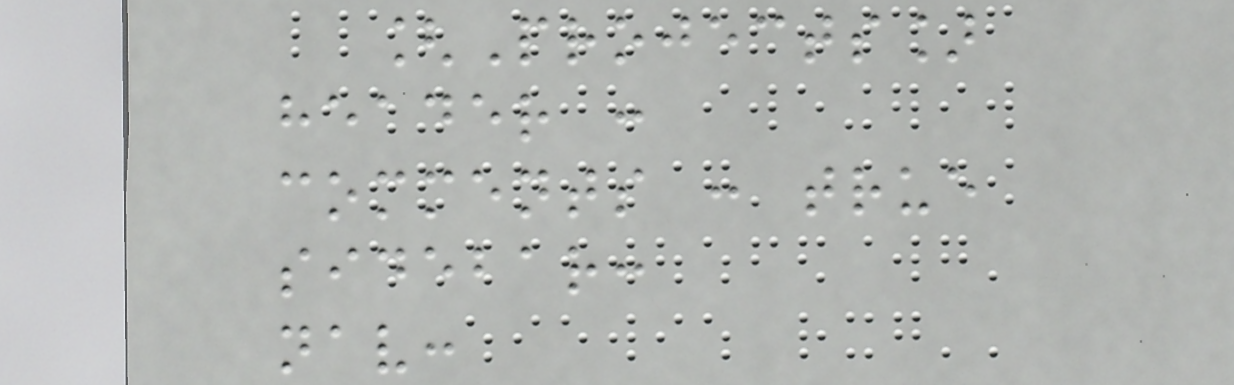[Projects]
header :
comments : true
sidebar:
nav:
